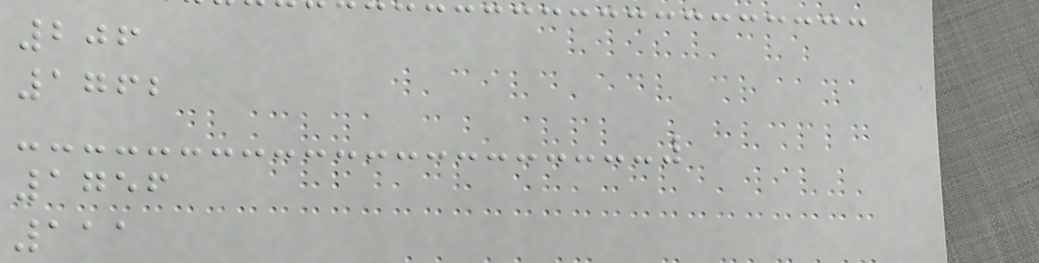206
1762
1756
111
